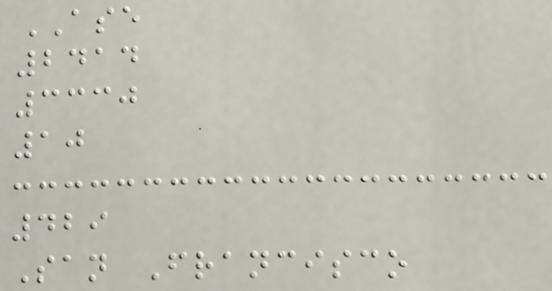ASE
2414
3330
10
429
San Francisco
